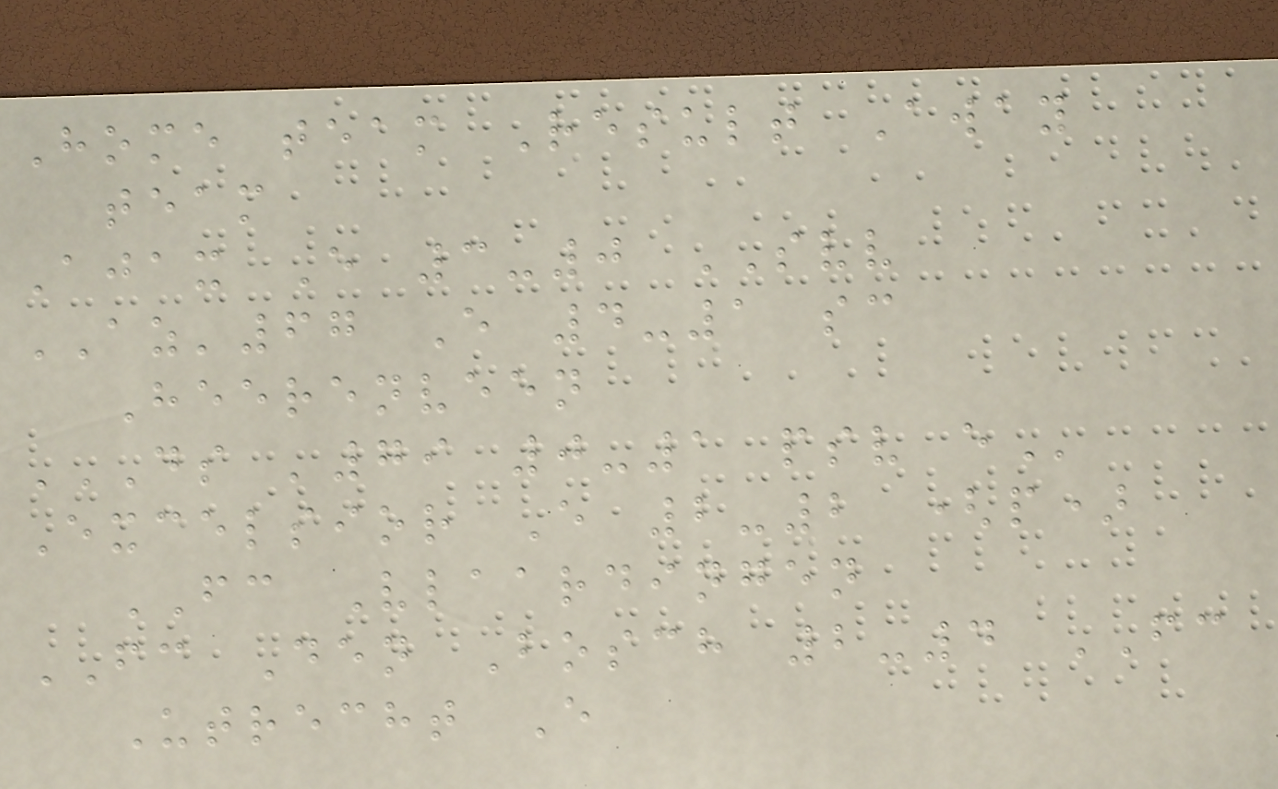Home team Result Away
team
Ajax E 3-0 SVV
AZ'67 E 4-1 sc
Heerenveen
DS '79 0-1 PSV E
Excelsior E 2-2 (p)
FC Vlaardingen
FC Den Bosch 2-4 FC
Utrecht E
